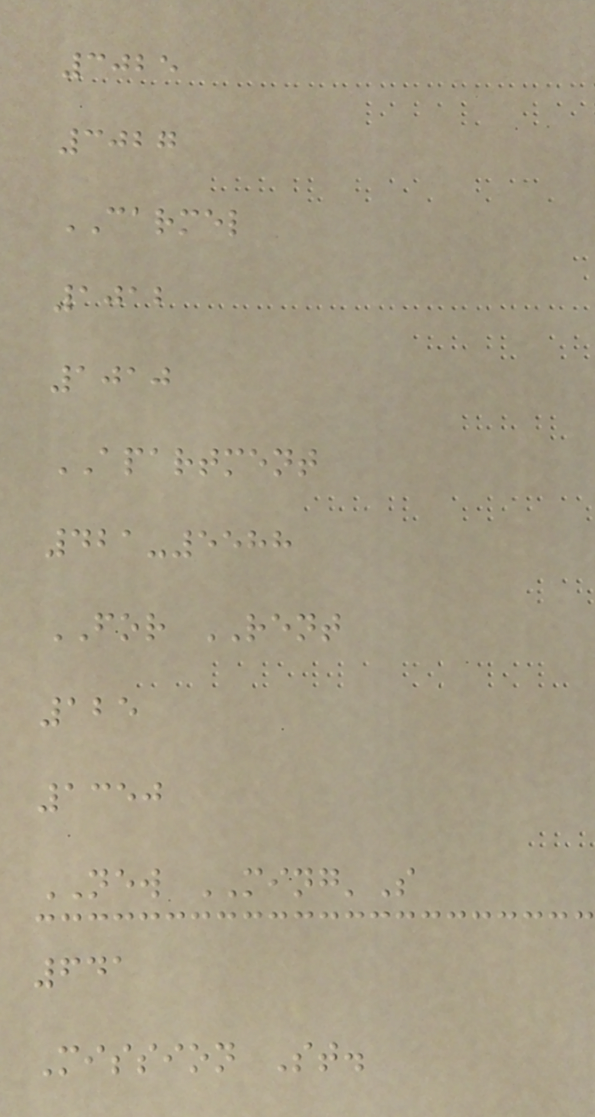3025
3027
CARMEL
1012
1010
APARTMENT
421-5588
FOR RENT
125
1350
NEW MING'S
641
Mission St.
